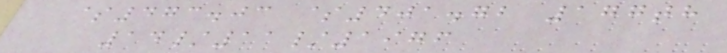$473.03 $401.72 177th
14/11/1976
